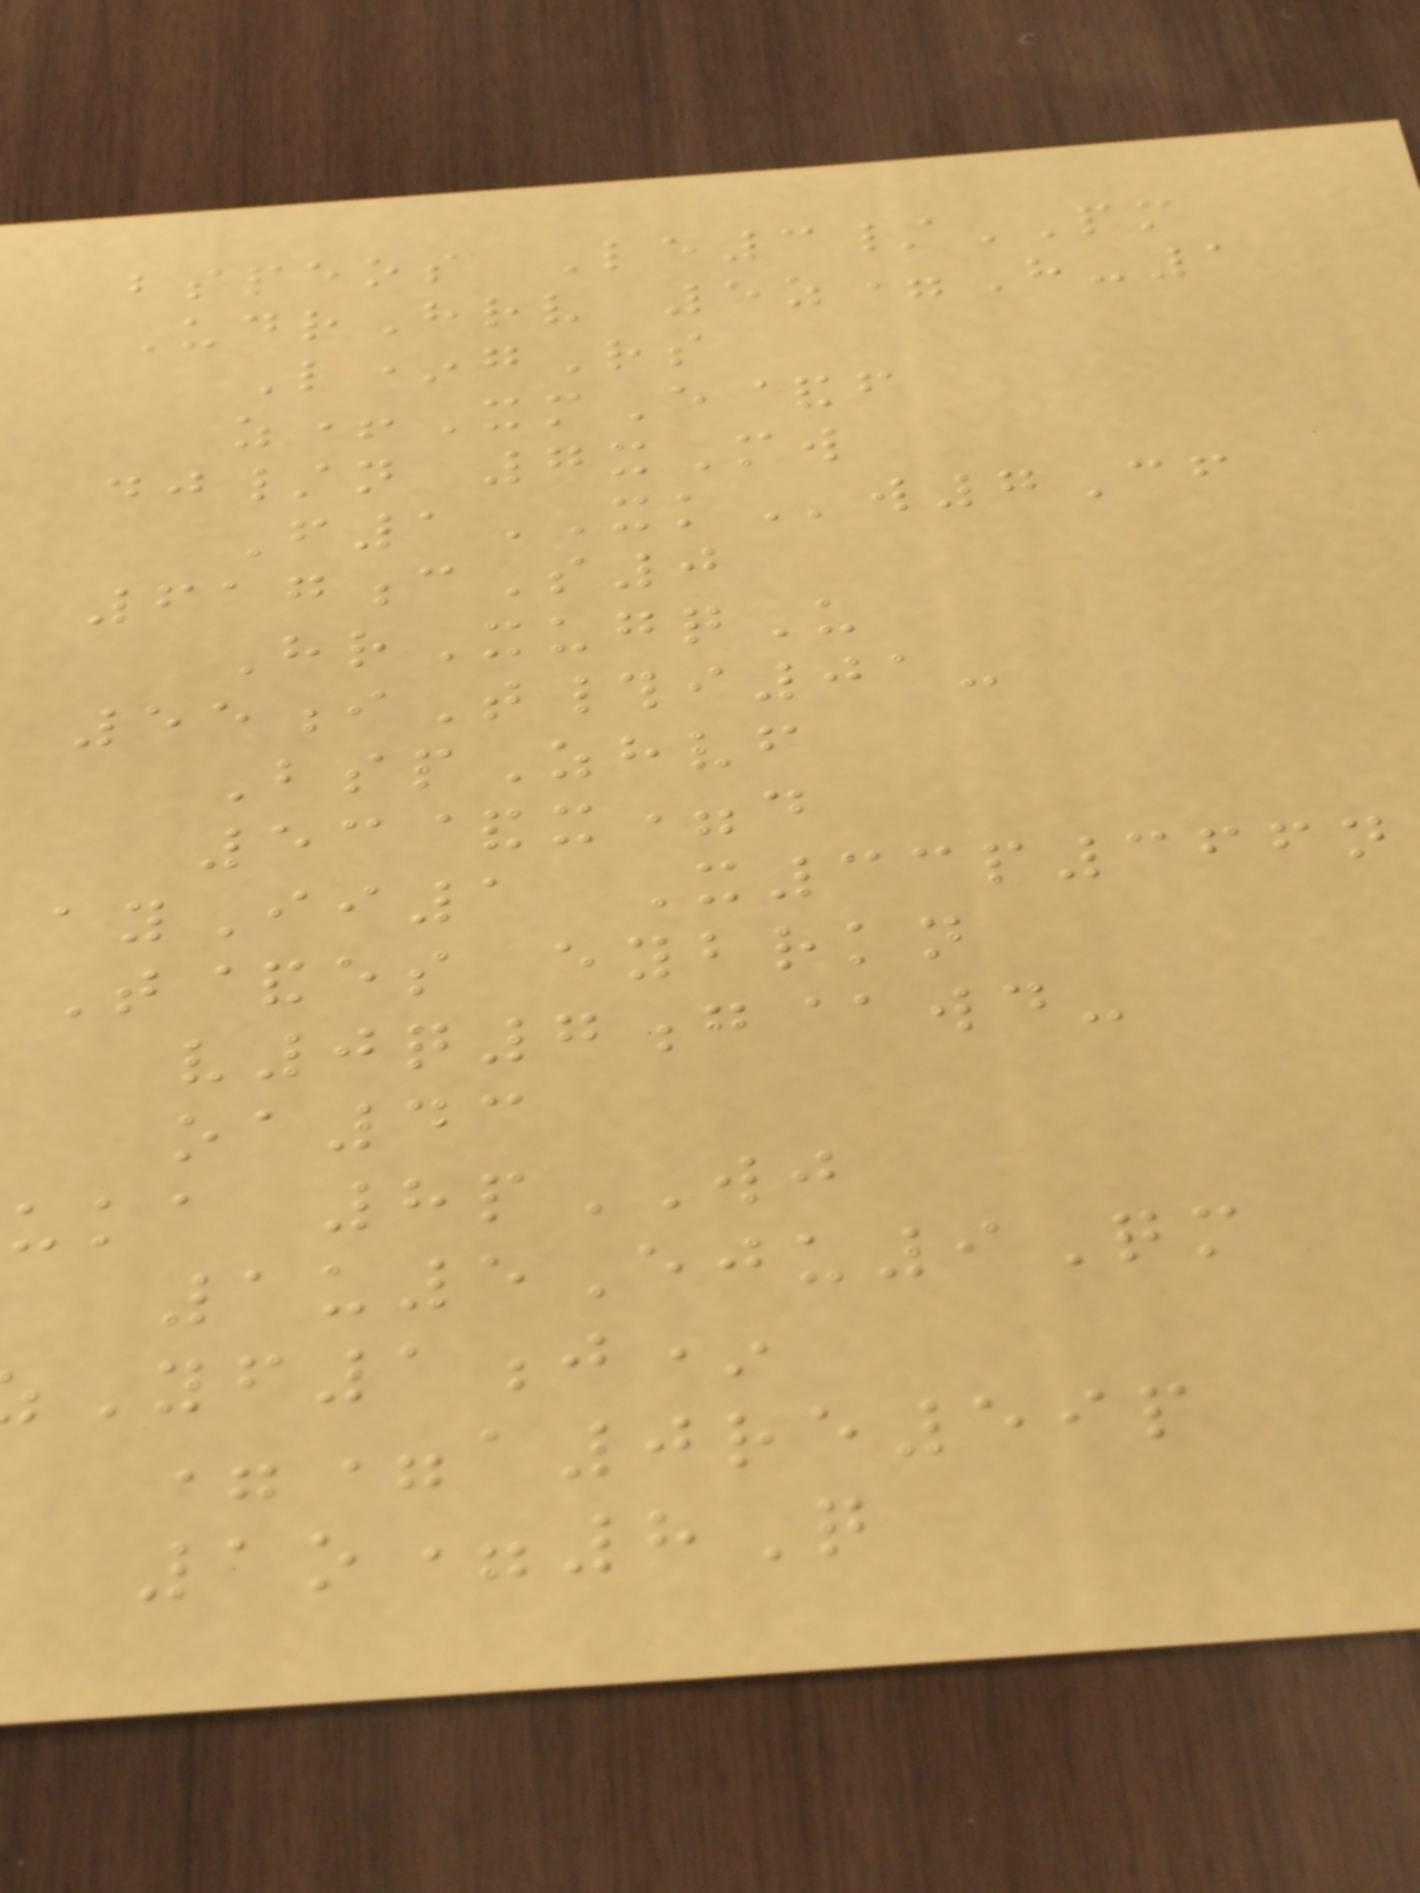bspeos Le3/PM
UdrHrv 5z=H-1
L*gRs
z+XmE&f
dj/n 7xMw
F1XKw7Cf
617cS0
HrXugqU
55iT#i01-
BspZhvf
53&x=d
ayIi1 X33p366n
T&es eybrkn
v0q7g@wd-
oa43
uka 8pWJ
1u5Eju9Qm
Yf1j*
==a0re59p
1o=8Q
